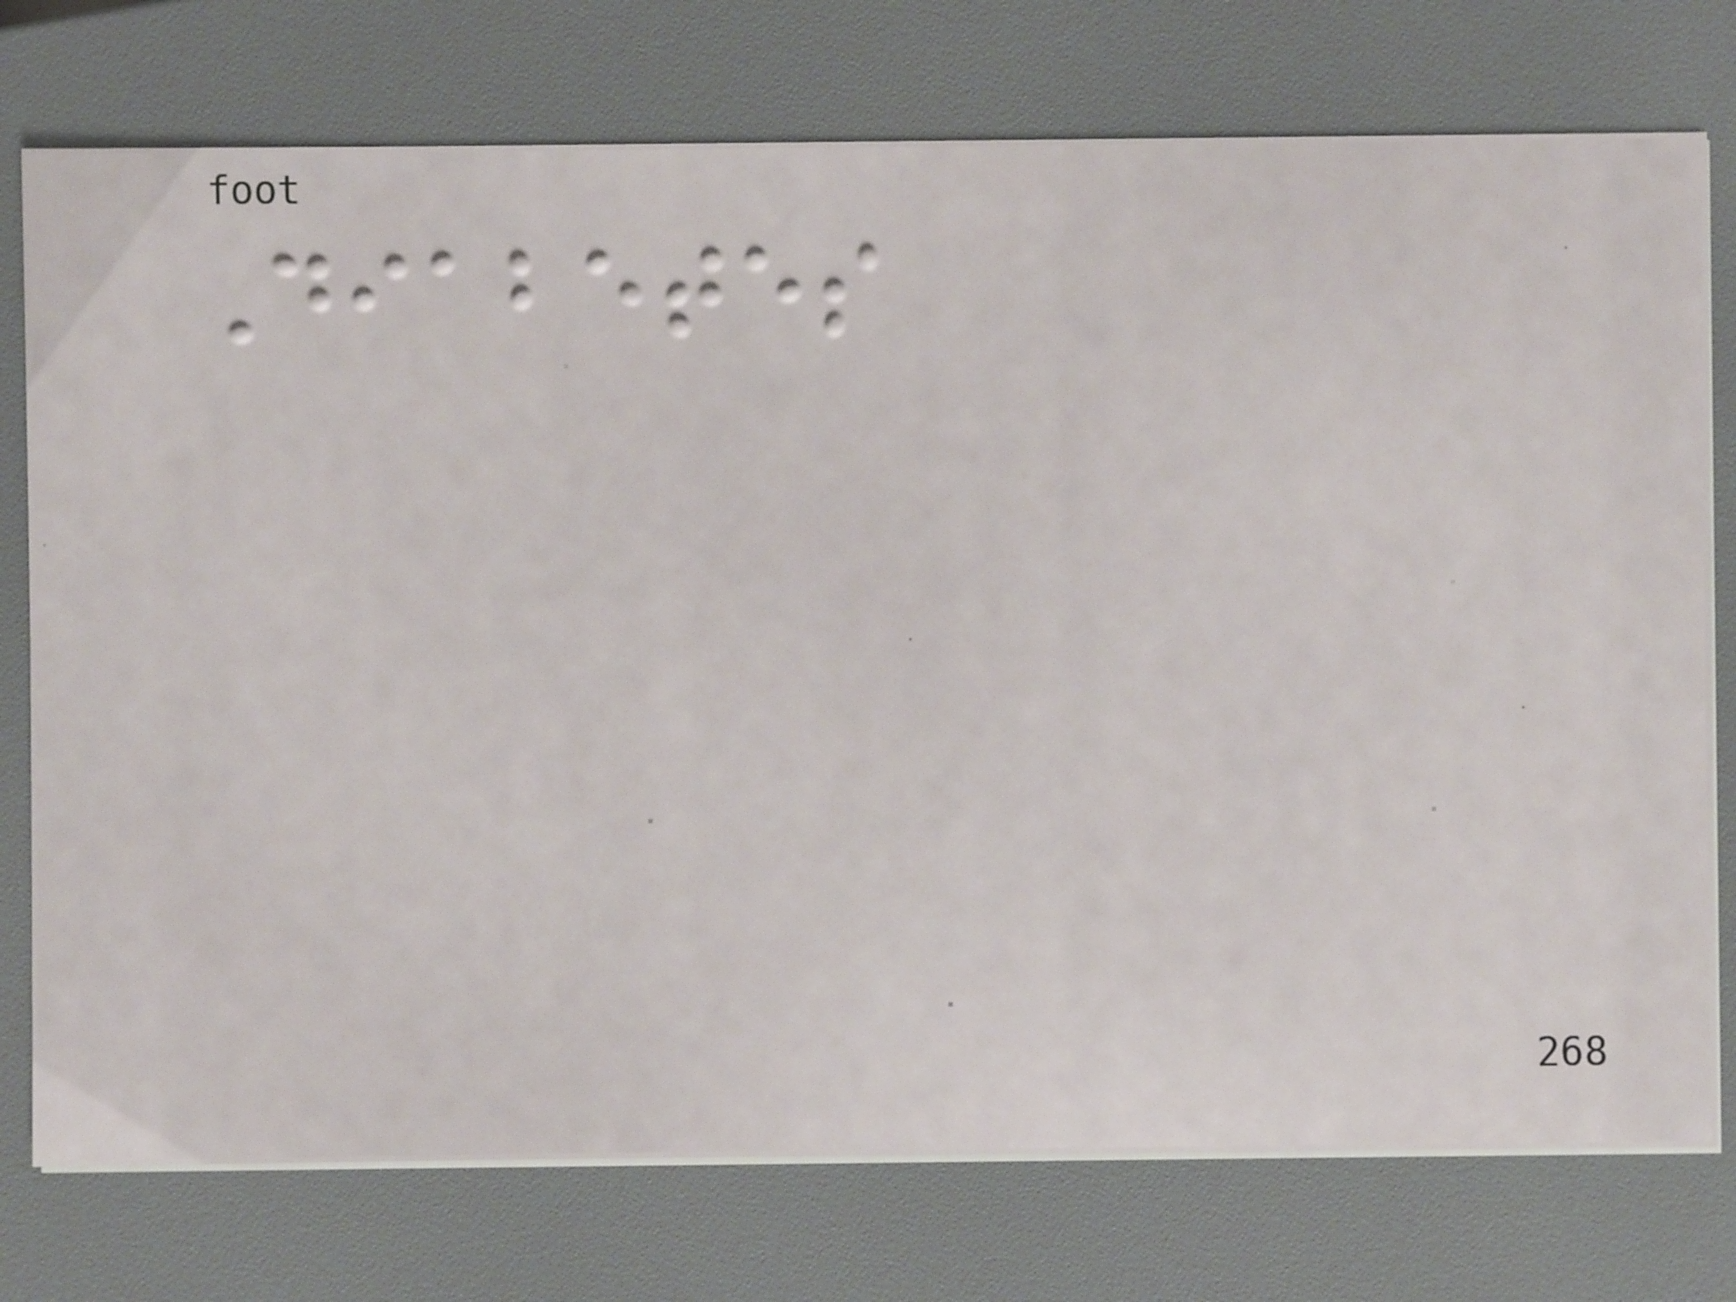Diabetes
